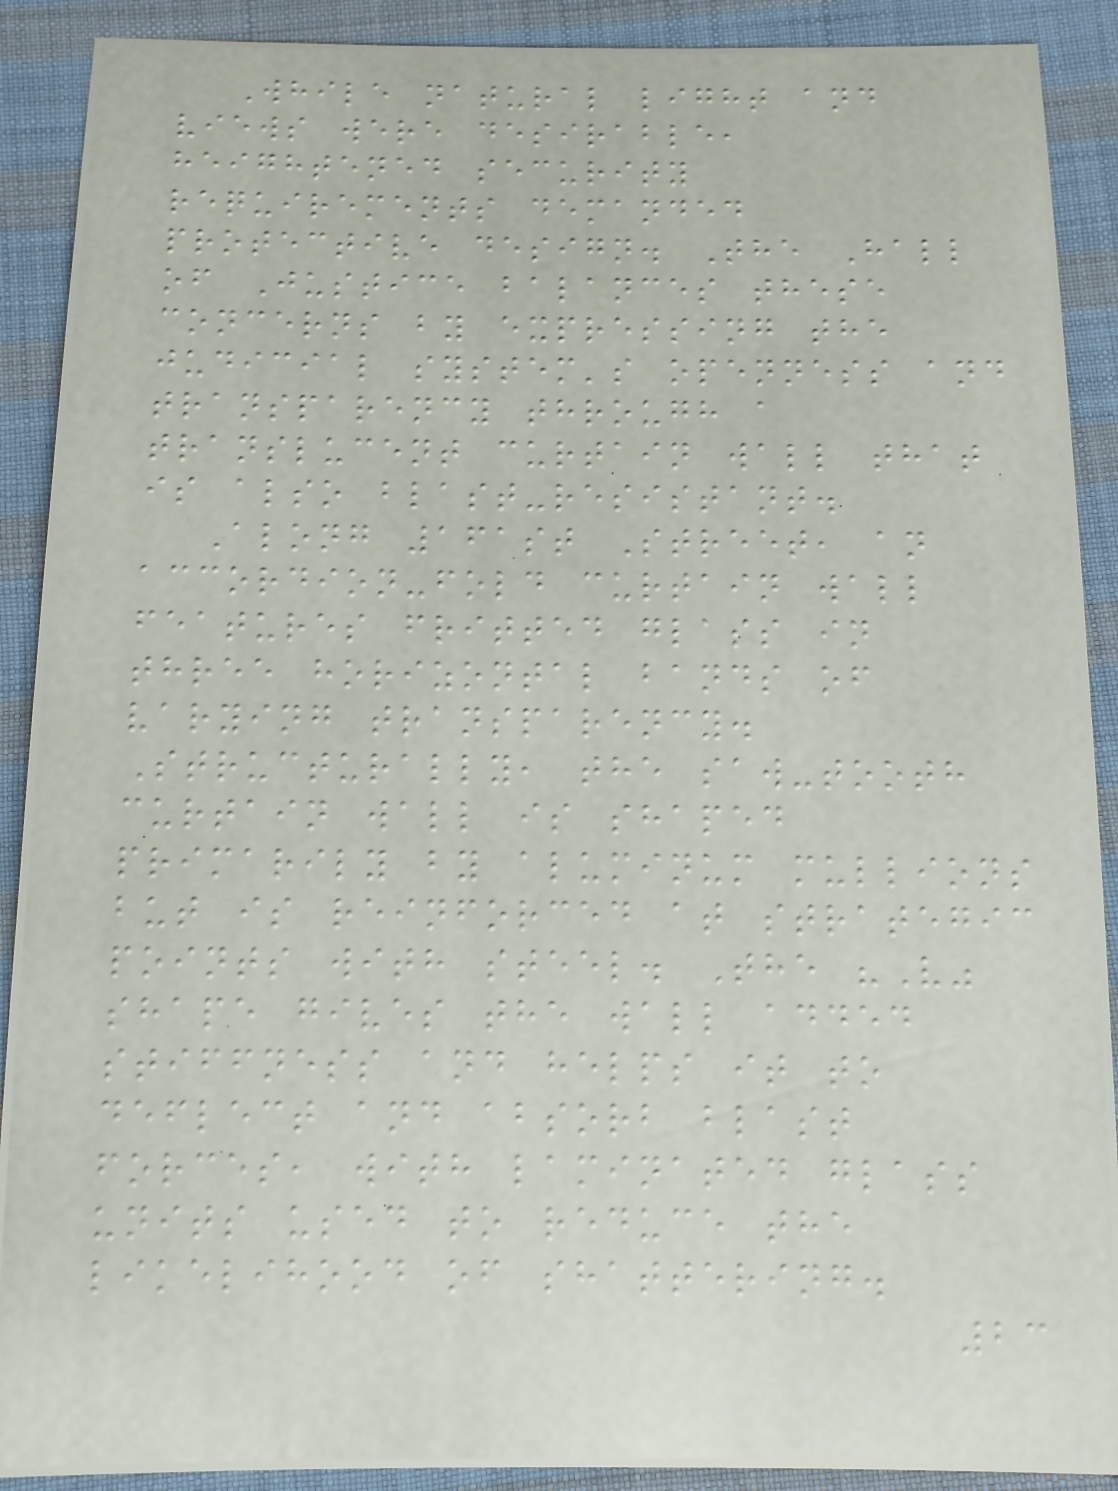While natural light and
views were desirable,
heightened security
requirements demanded
protective design. The Hall
of Justice balances these
concerns by expressing the
judicial system's openness and
transparency through a
translucent curtain wall that
is also blast-resistant.
Along 161st Street, an
accordion-fold curtain wall
features fritted glass in
three horizontal bands of
varying transparency.
Structurally, the saw-tooth
curtain wall is shaped
primarily by aluminum mullions
but is reinforced at strategic
points with steel. The "V"
shape gives the wall added
stiffness and helps it to
deflect and absorb blast
forces, with laminated glass
units used to reduce the
likelihood of shattering.
23
